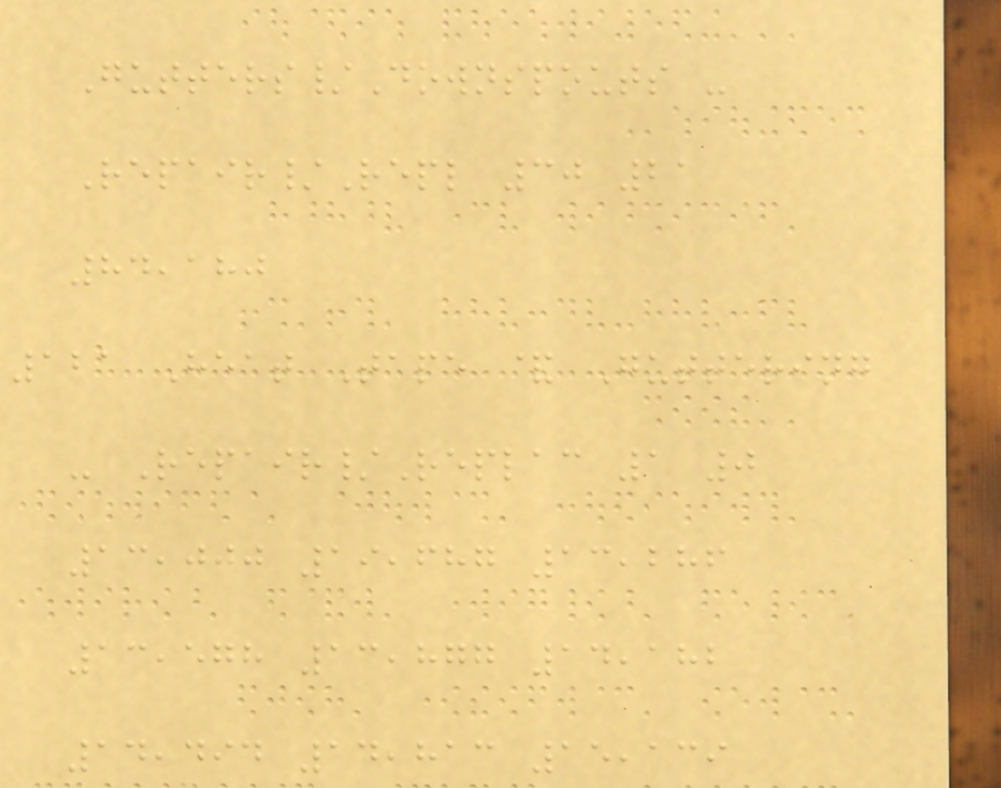Gutters/Downspouts -
Repair/Repl 30 21
84,180
121 Heat Tape & Guttering
- Repair/Replac 1 0
13,000 19,687 13,286
13,578 13,877 14,182
14,494 14,813 15,139
